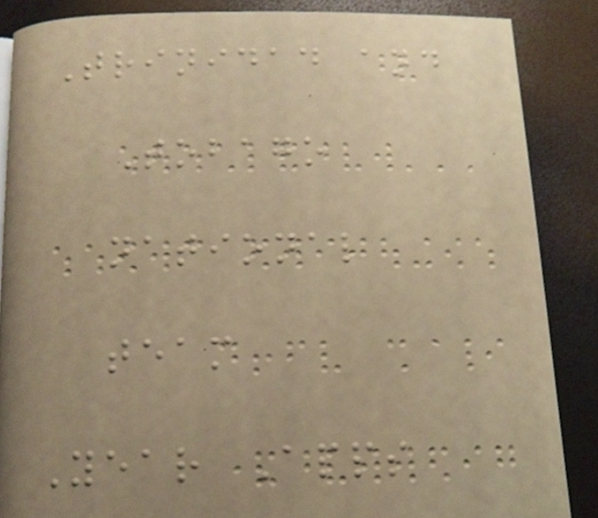Trinidad and
Tobago
national
team
Year Apps
